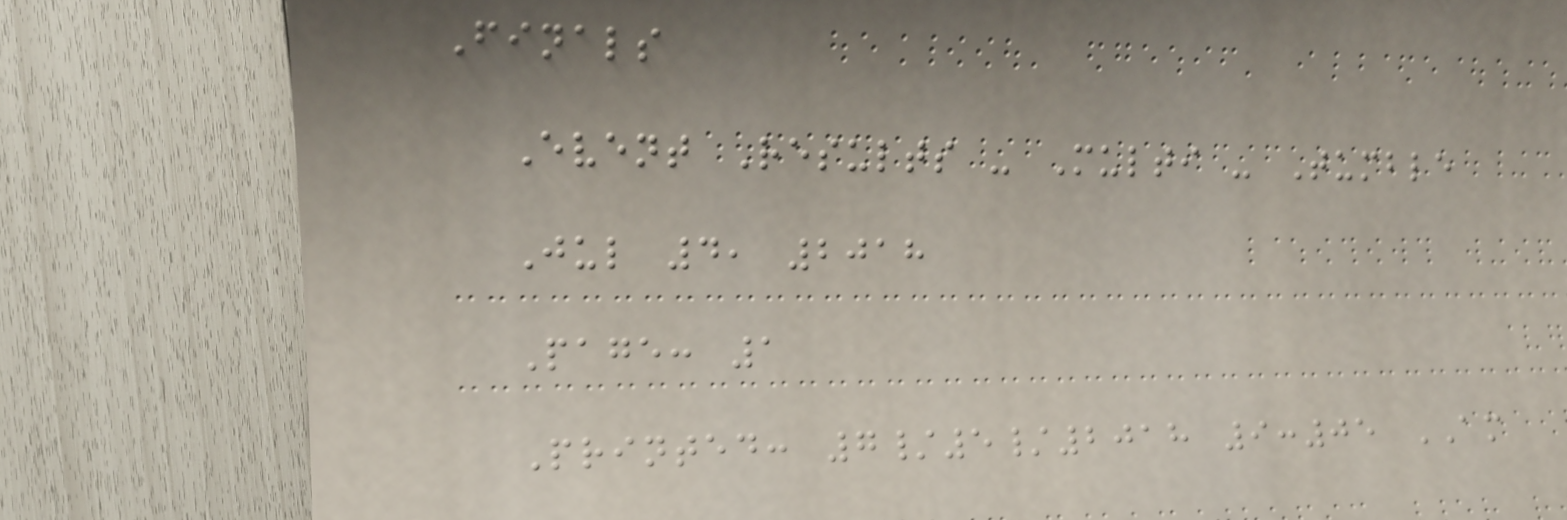Finals
Event Results - Multi - Tumble
Jul 4, 2018
Page: 1
Printed: 7/5/2018 9:05 AM
